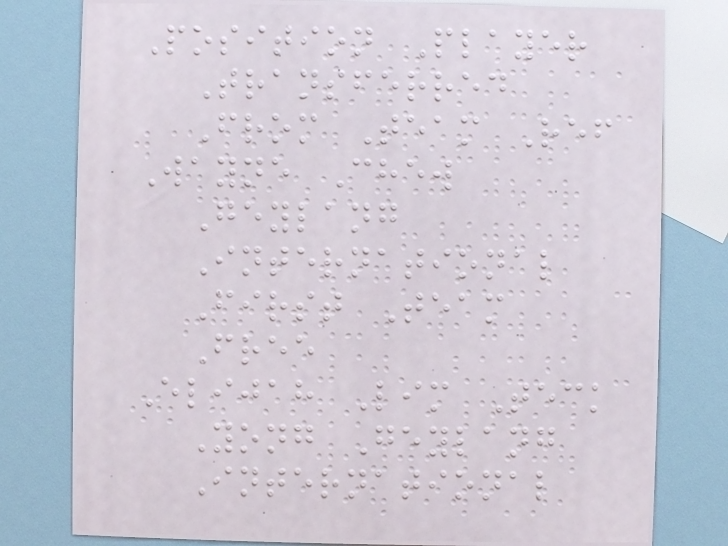Position Player
Transferred
From Team Ref
Wayne Chew
Geylang
International
First Team
Free
Elijah Lim Teck
Yong Geylang
International
